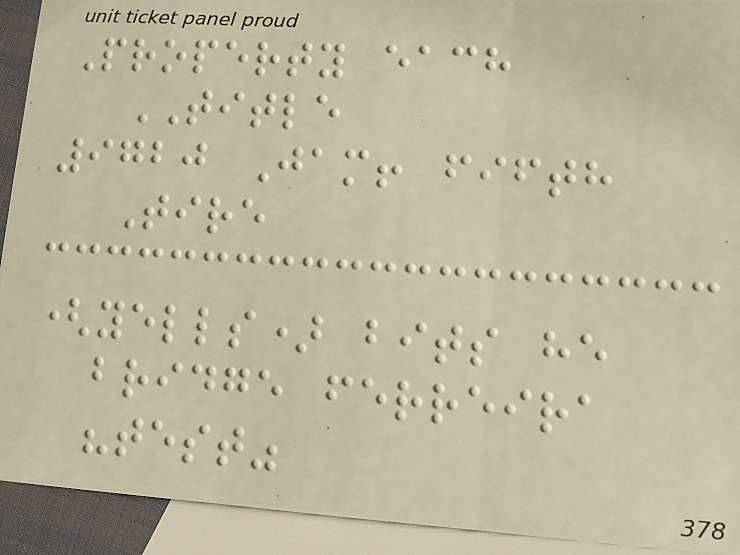Property each
TITLE
9720 Jam! fifth
Tire
(yells) bits he
bridge ferreira
"test"
